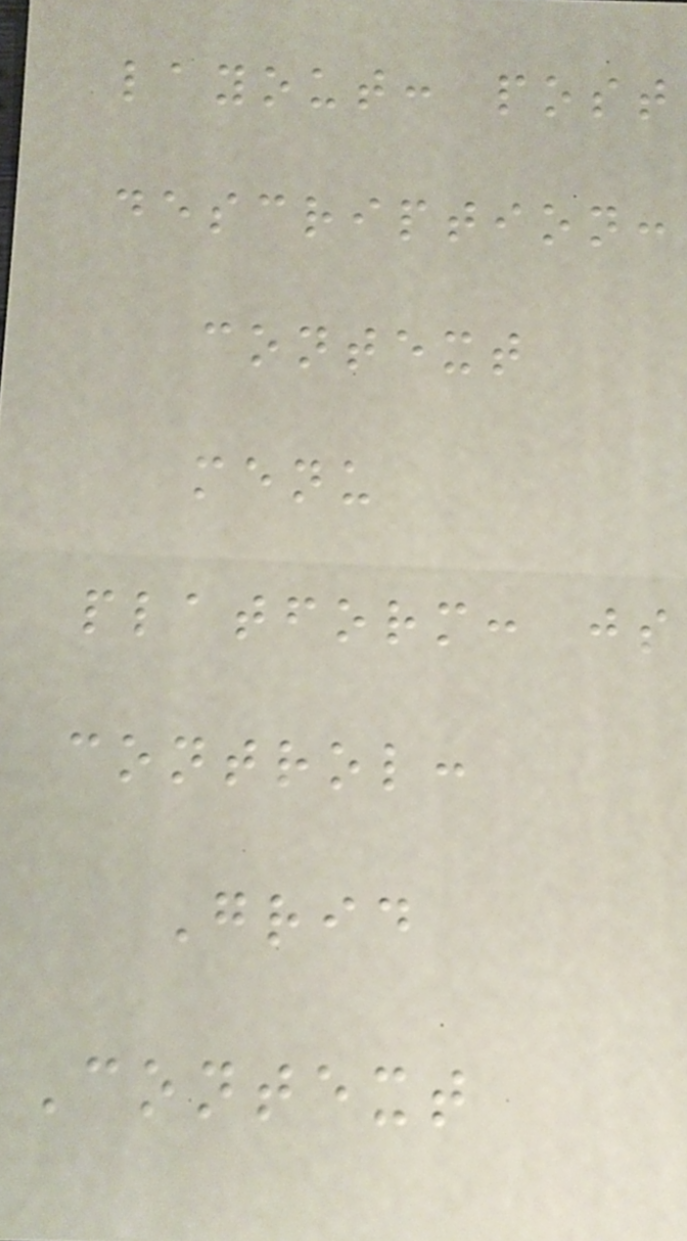layout: post
description:
context
menu
platform: js
control:
Grid
Context
